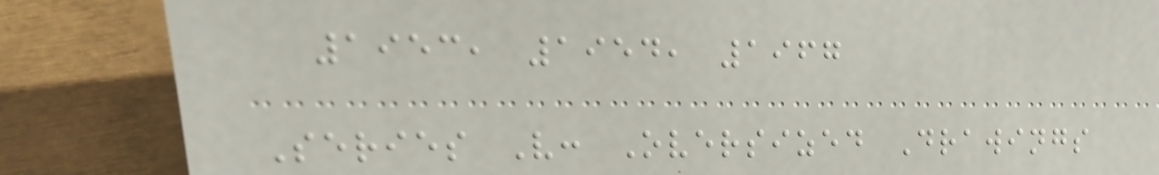1953, 1954, 1967
Series V: Oversized Drawings
